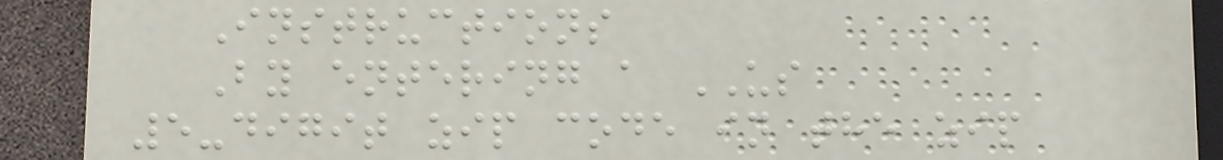Instructions
By entering a US
5-digit zip code in the zip
